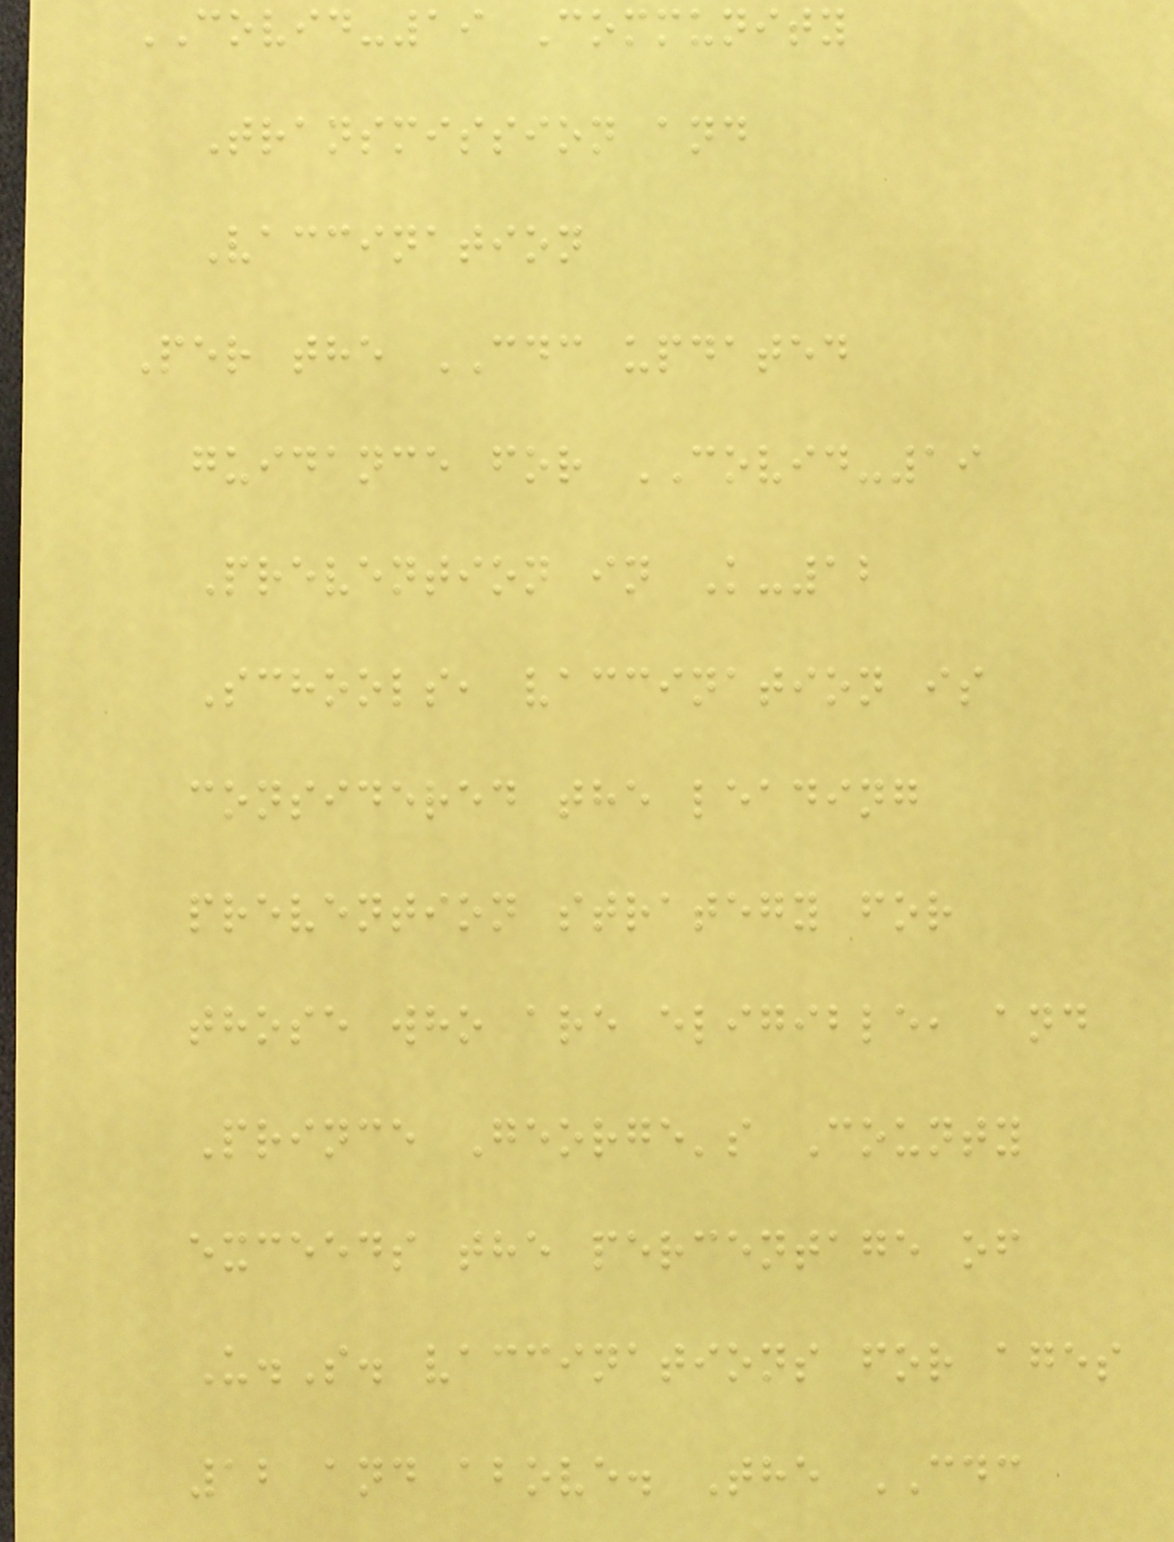COVID-19 Community
Transmission and
Vaccination
Per the CDC updated
guidance for COVID-19
Prevention in K-12
Schools, vaccination is
considered the leading
prevention strategy for
those who are eligible, and
Prince George's County
exceeds the percentage of
U.S. vaccinations for ages
12 and above. The CDC
